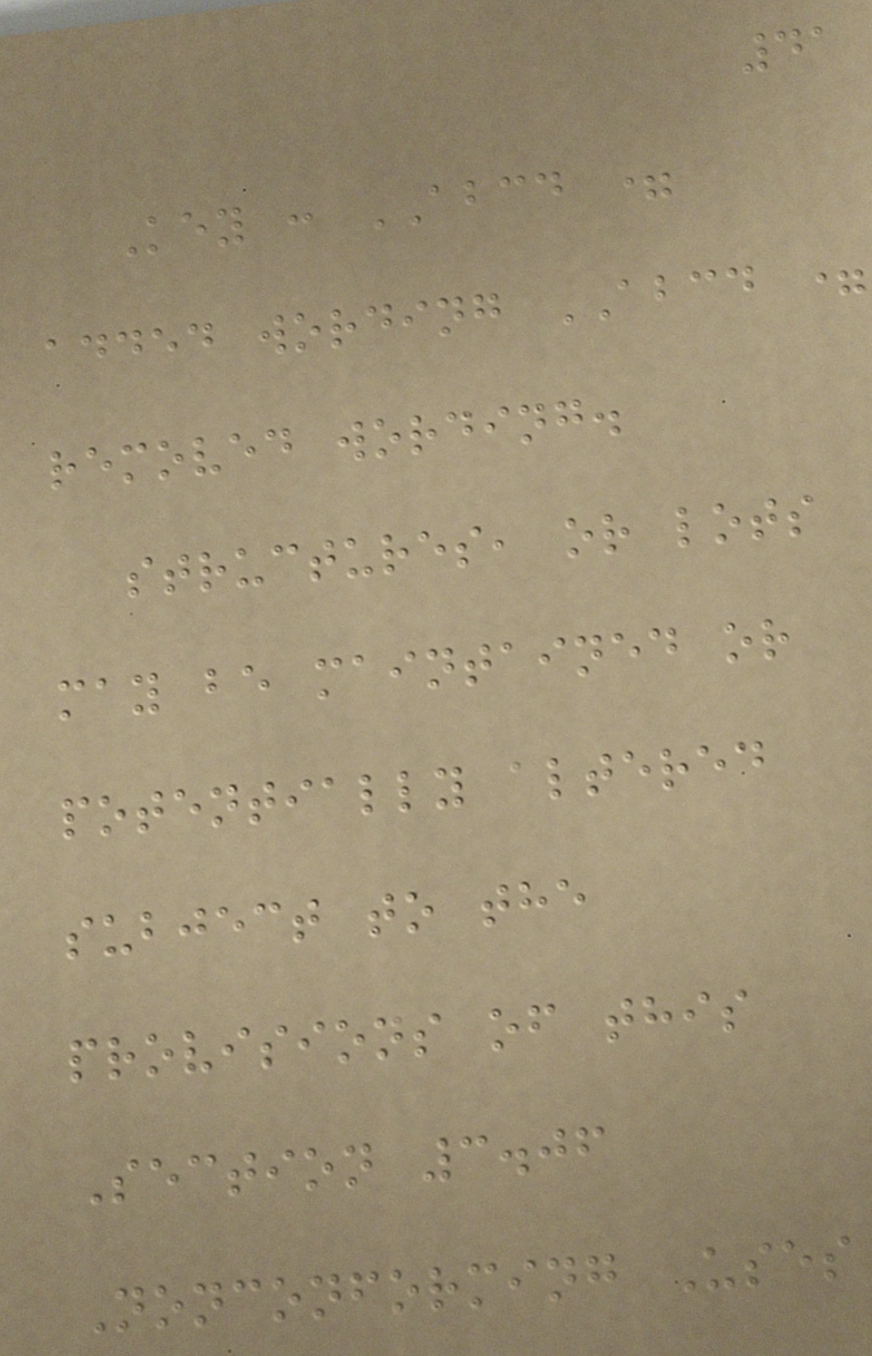41
Key : ABCD =
added wording ABCD =
removed wording.
structures, or lots
may be maintained or
potentially altered
subject to the
provisions of this
Section 3.06
Nonconforming Uses
